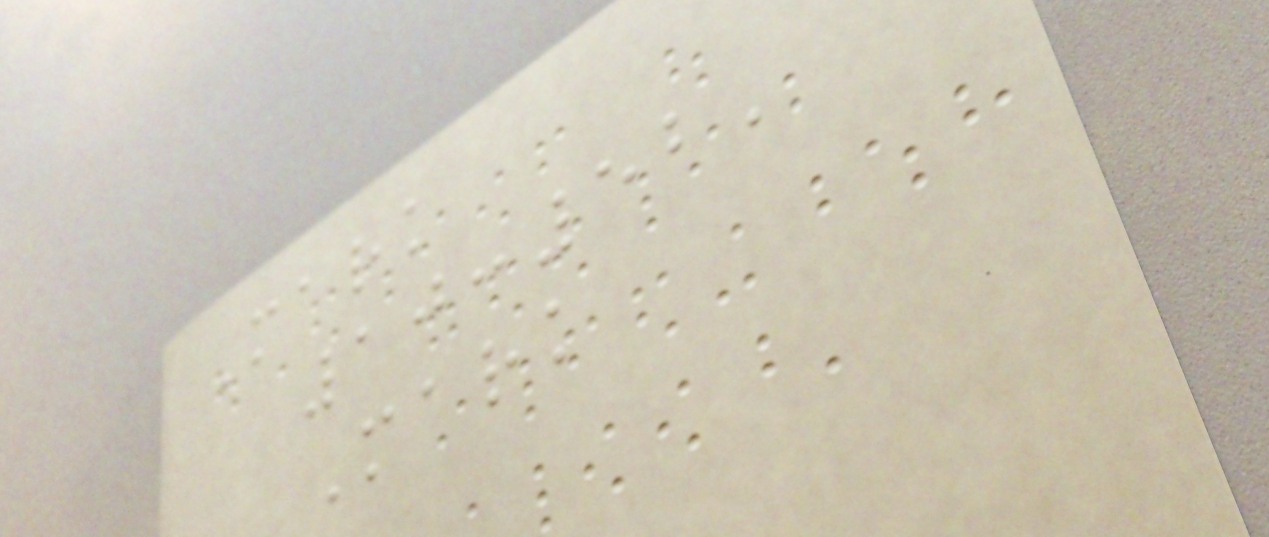Mark
10:52'
Mark
